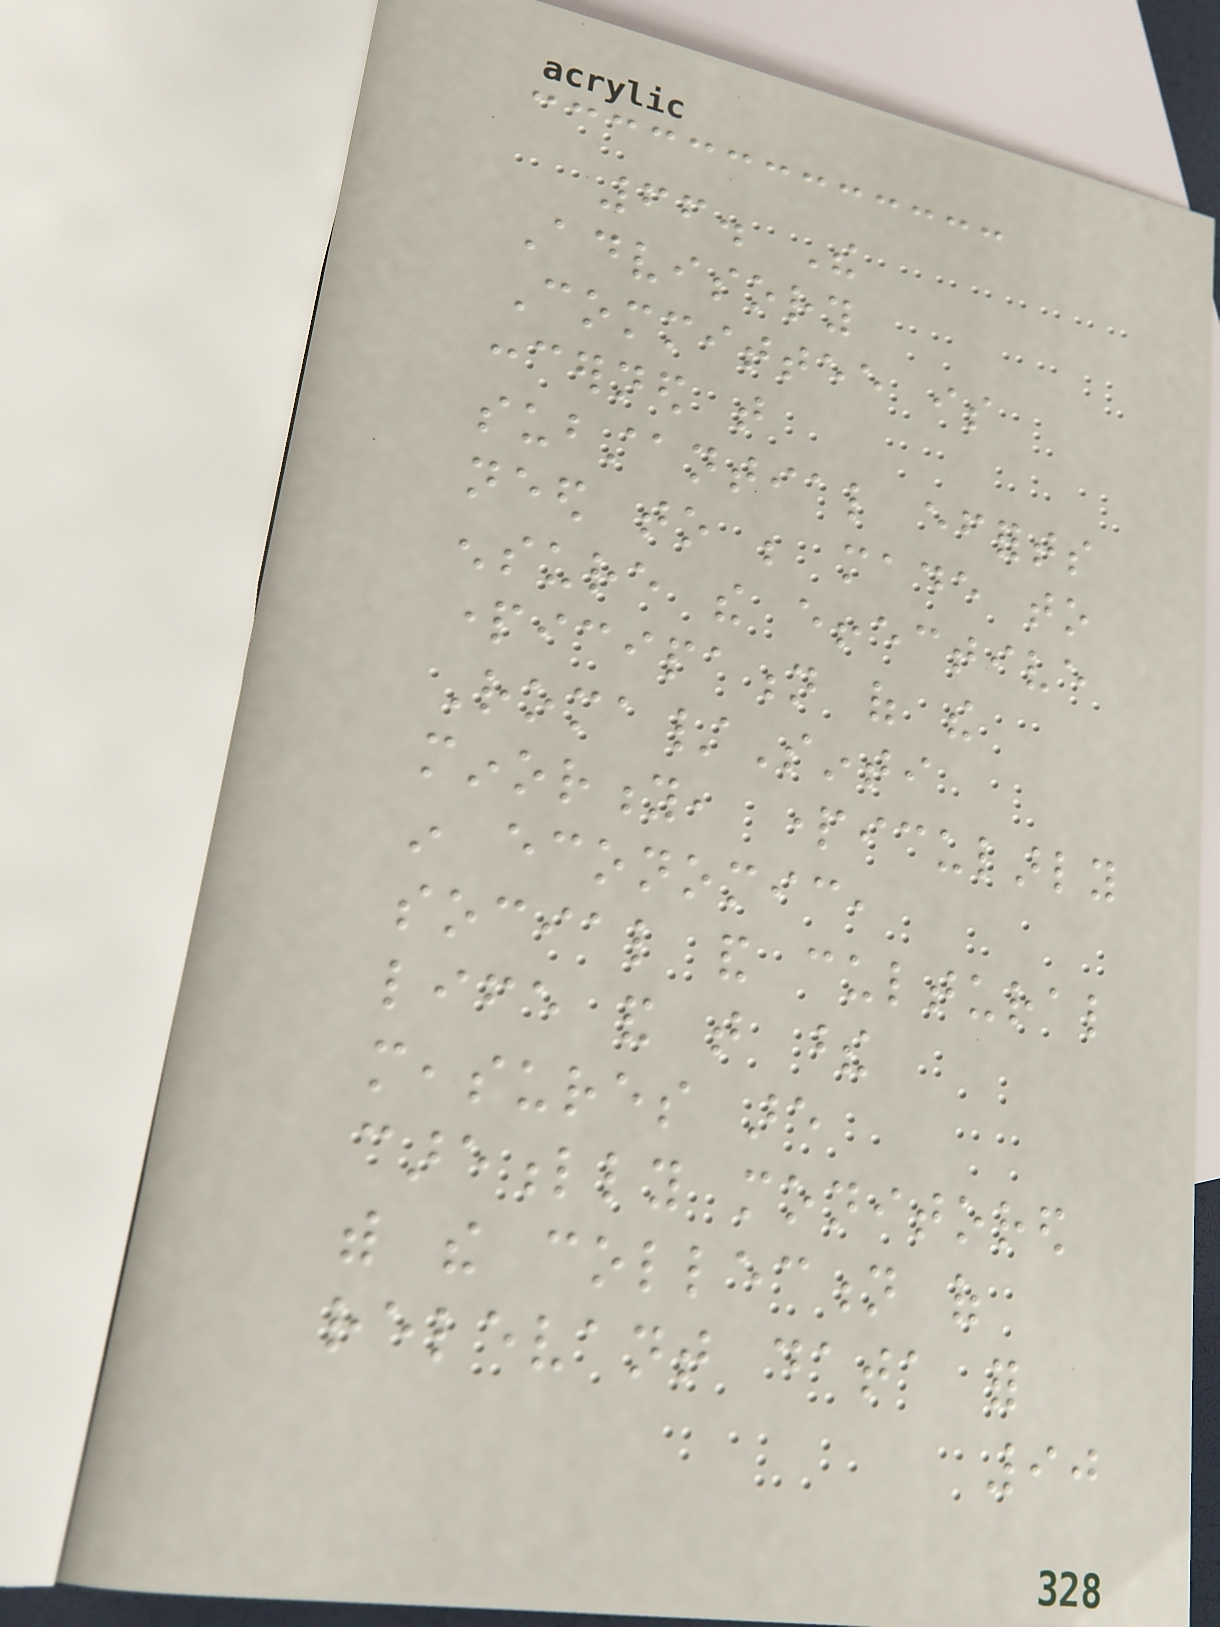66. The
Advisory
Committee is
concerned that
substantial efforts
need to be made to
ensure the effective
participation of the
Roma/Sinti
minority, particularly
in economic,
social and cultural
life and that these
measures are
carefully monitored
with the collection of
relevant data for
90
